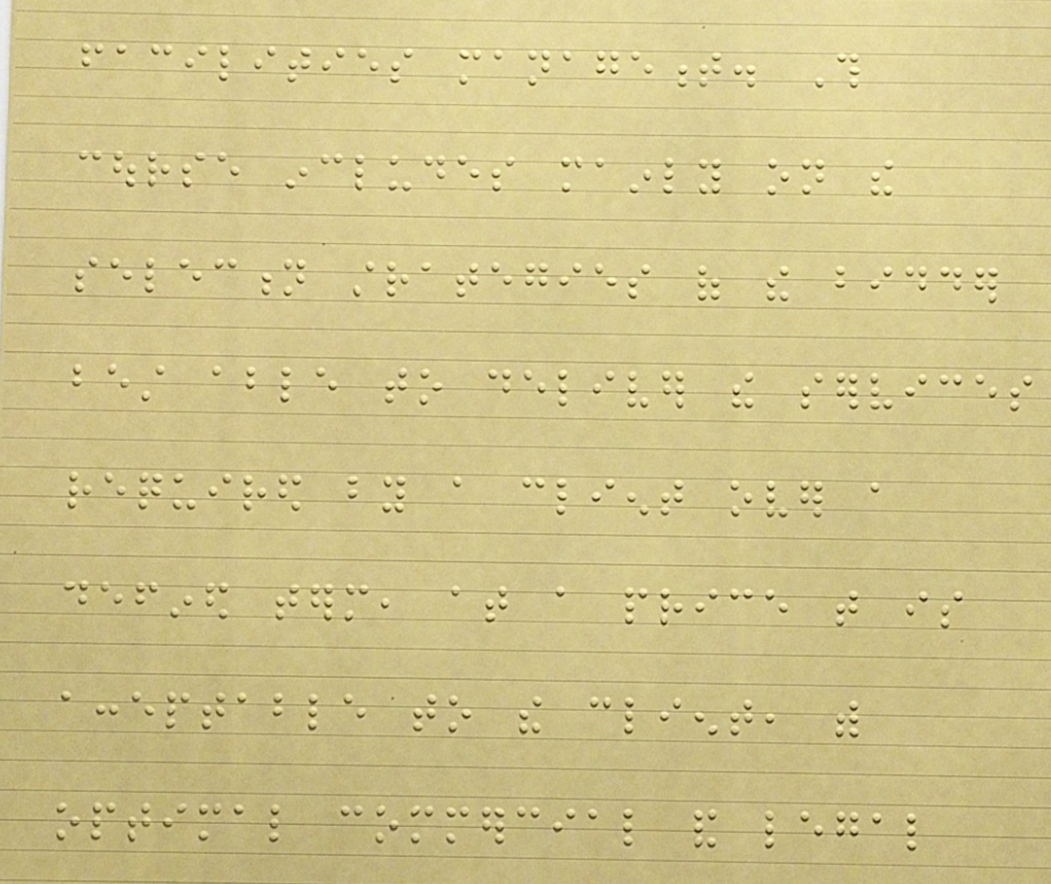facilities management. This
course includes mainly on the
selection strategies of the bidder
best able to deliver the services
required by a client over a
defined term, at a price that is
acceptable to the client, with
optimal commercial and legal
